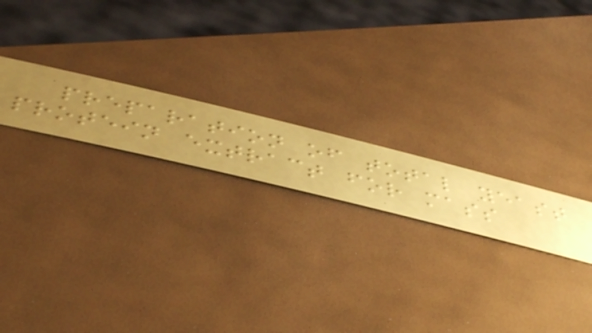preparation of total yeast
protein extract for mass
